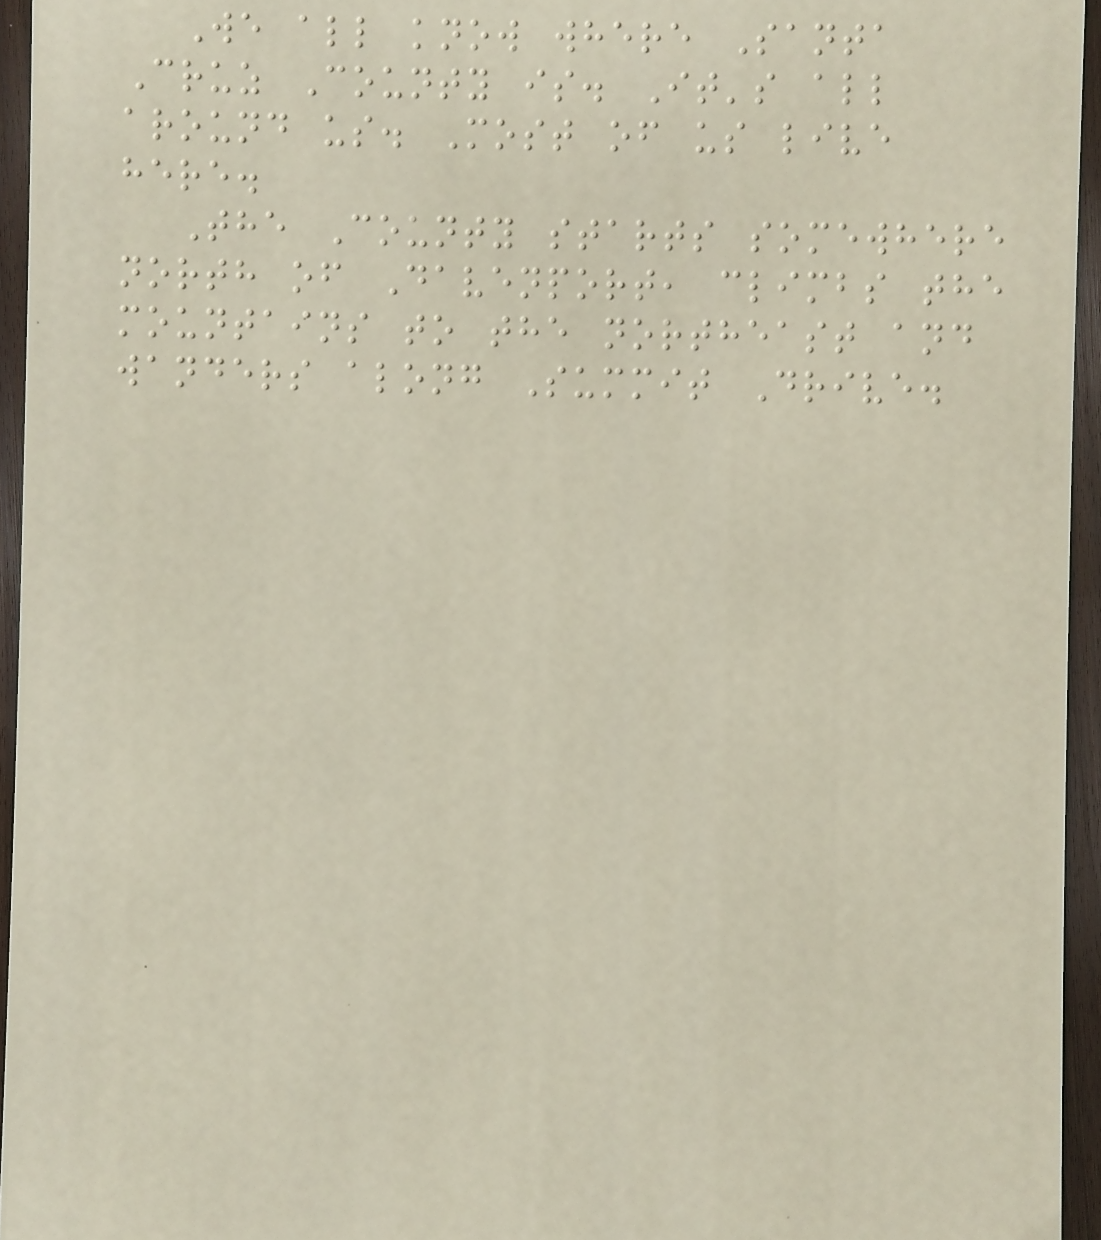We all know where Santa
Cruz County is. It's all
around us. Most of us live
here.
The County starts somewhere
north of Davenport, climbs the
mountains to the northeast and
wanders along Summit Drive.
